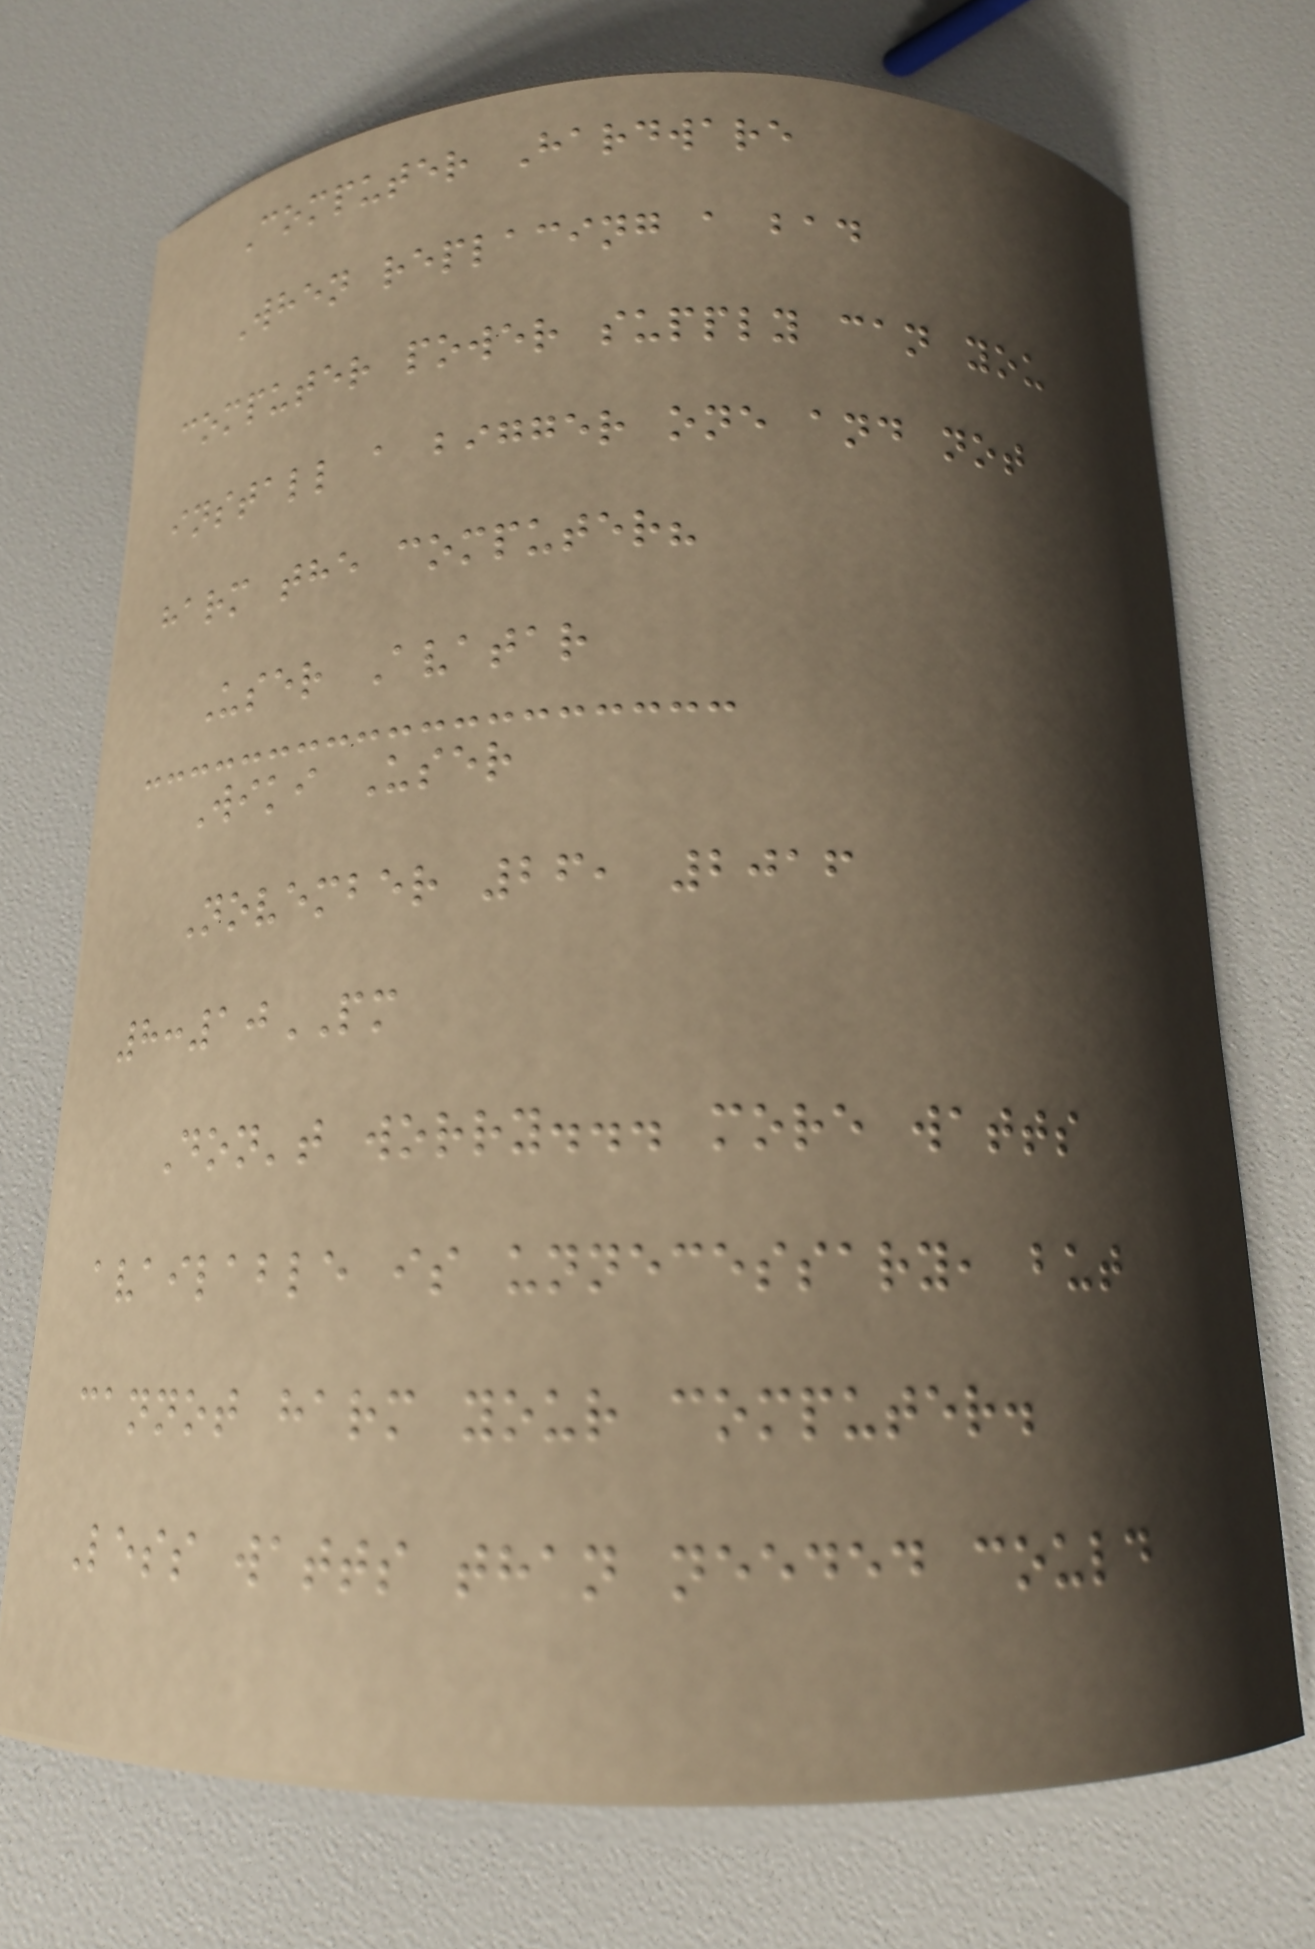Computer Hardware
When replacing a bad
computer power supply can you
install a bigger one and not
harm the computer?
User Avatar
Wiki User
November 26, 2016
8:10PM
Don't worry... more watts
available is unnecessary, but
cannot harm your computer.
Less watts than needed could
